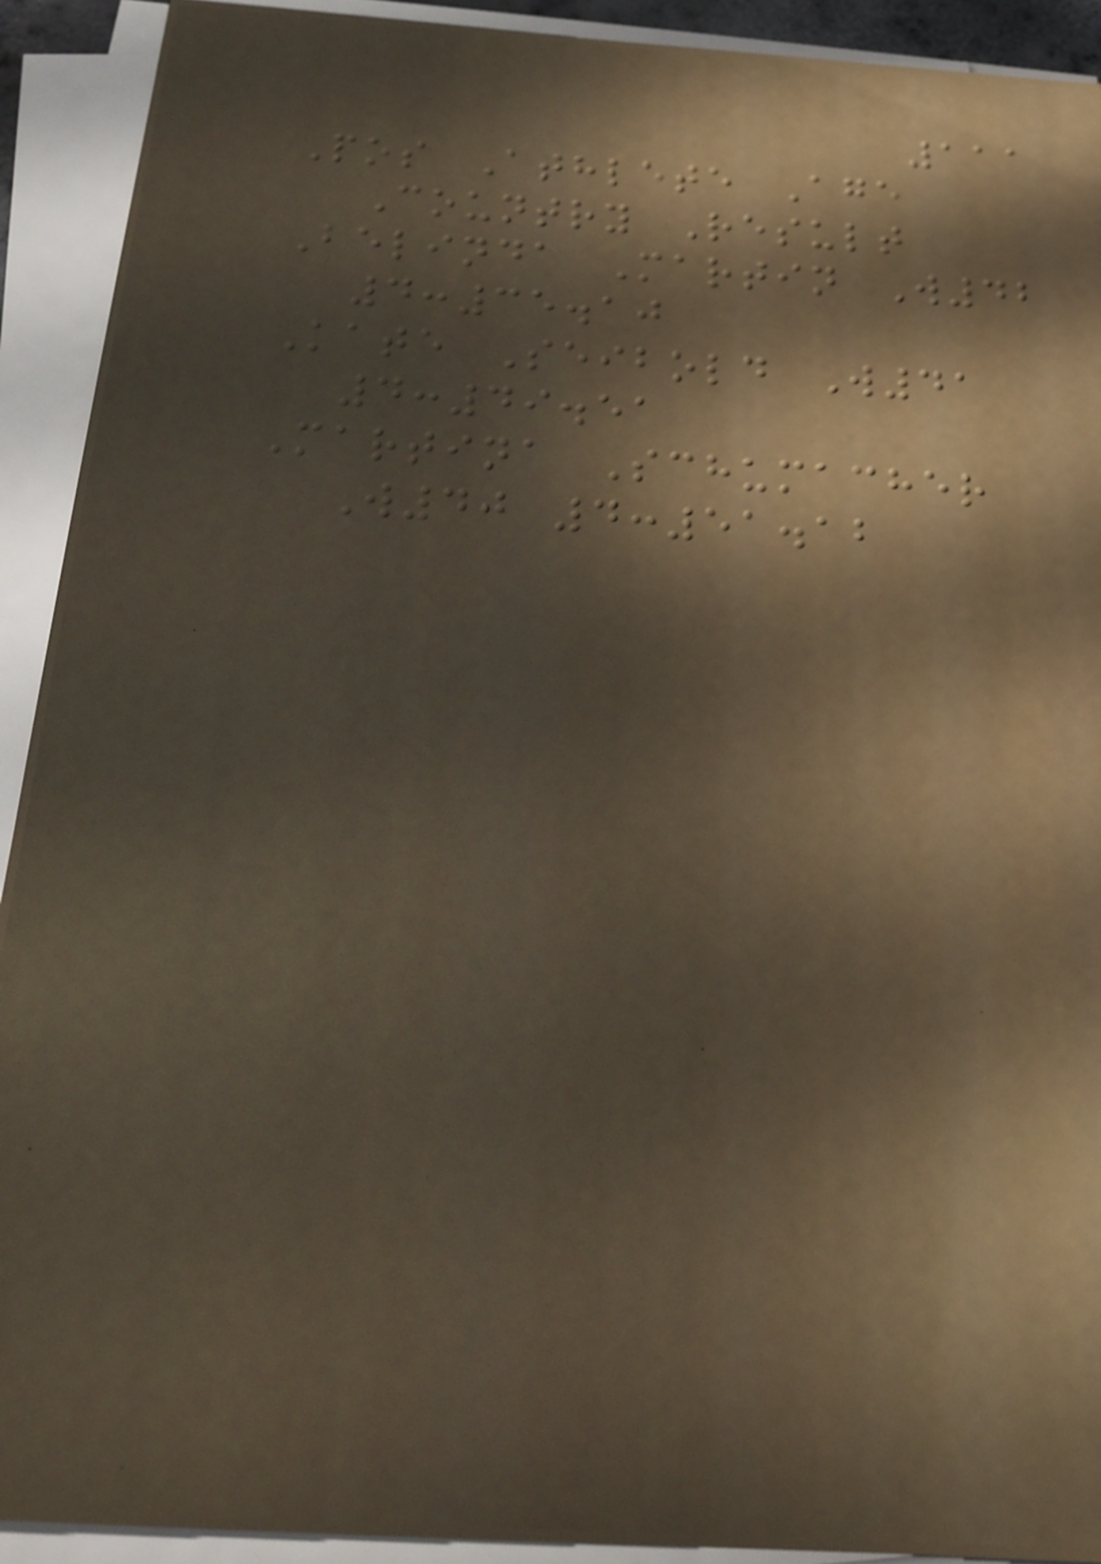111
Pos Athlete Age
Country Result
Belinda Martin W42
4:35.10
Kate Seibold W41
4:49.51
Martina Schumacher
W40 4:51.12
